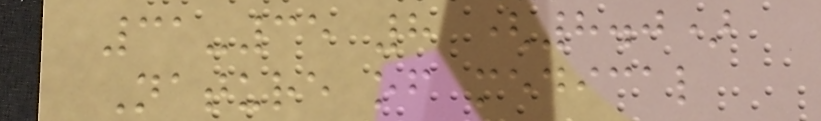31-35 8 (8.0)
Nature of medical
